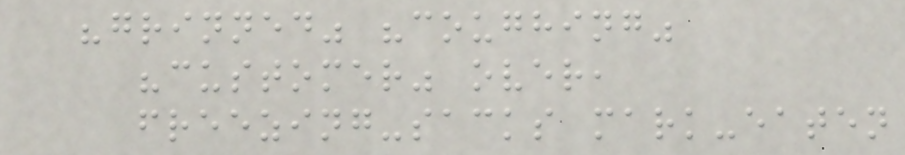"grinned" "coughing"
"customer" over,
freezing-sacks mark-eaten
